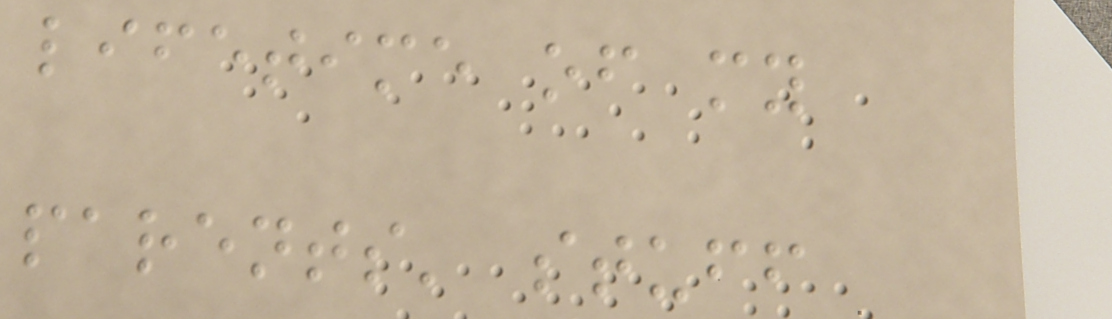lifetime of my
parents' stuff
